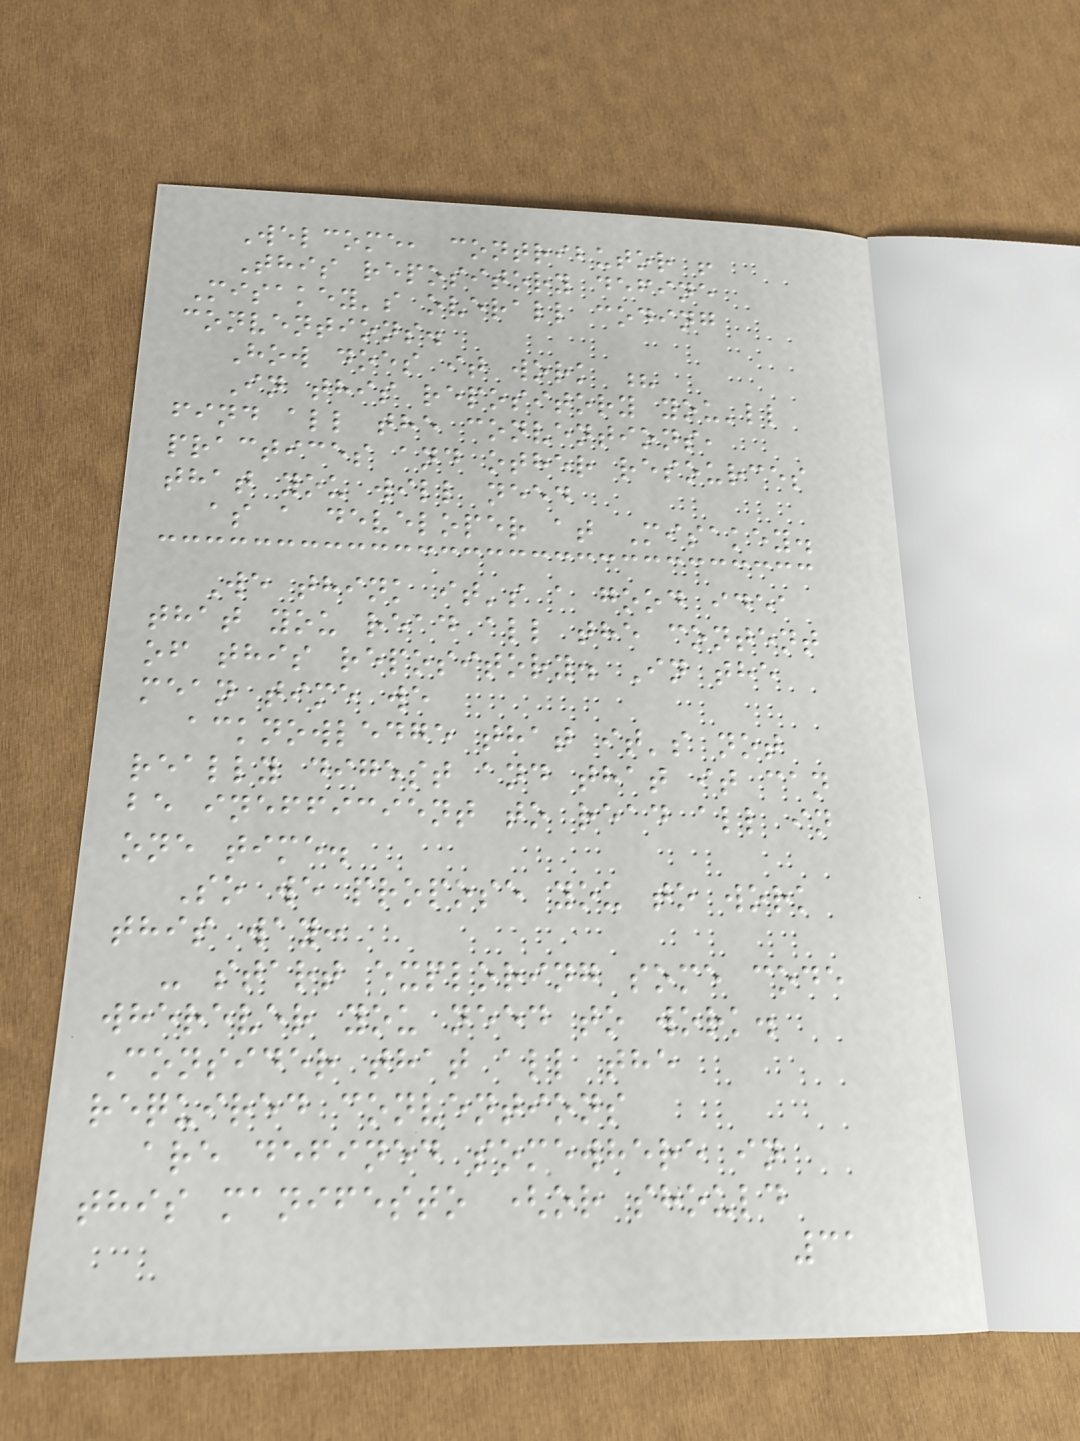Welcome, contributor !
This repository define
Misakey's overall coding
conventions.
How does it work ?
In this repository you'll
find all the conventions,
practices and other resources
that you will need
as a developer at Misakey.
We think it's a good idea
that you read all the content
of this repository. In the
mean time we
acknowledge that it's not
really digest and that it can
be inefficient to read all in
one time.
So we propose you to work
this way:
- start exploring some code
wherever you need to work.
Consider that all the
required conventions
are defined somewhere in
this manifesto (or should
31
